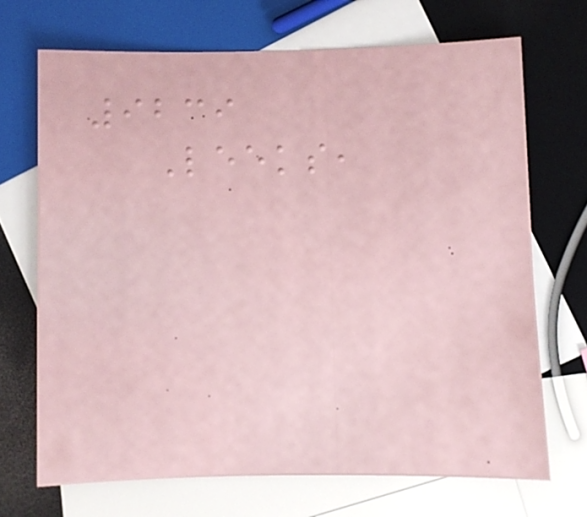9239
Leeks,
